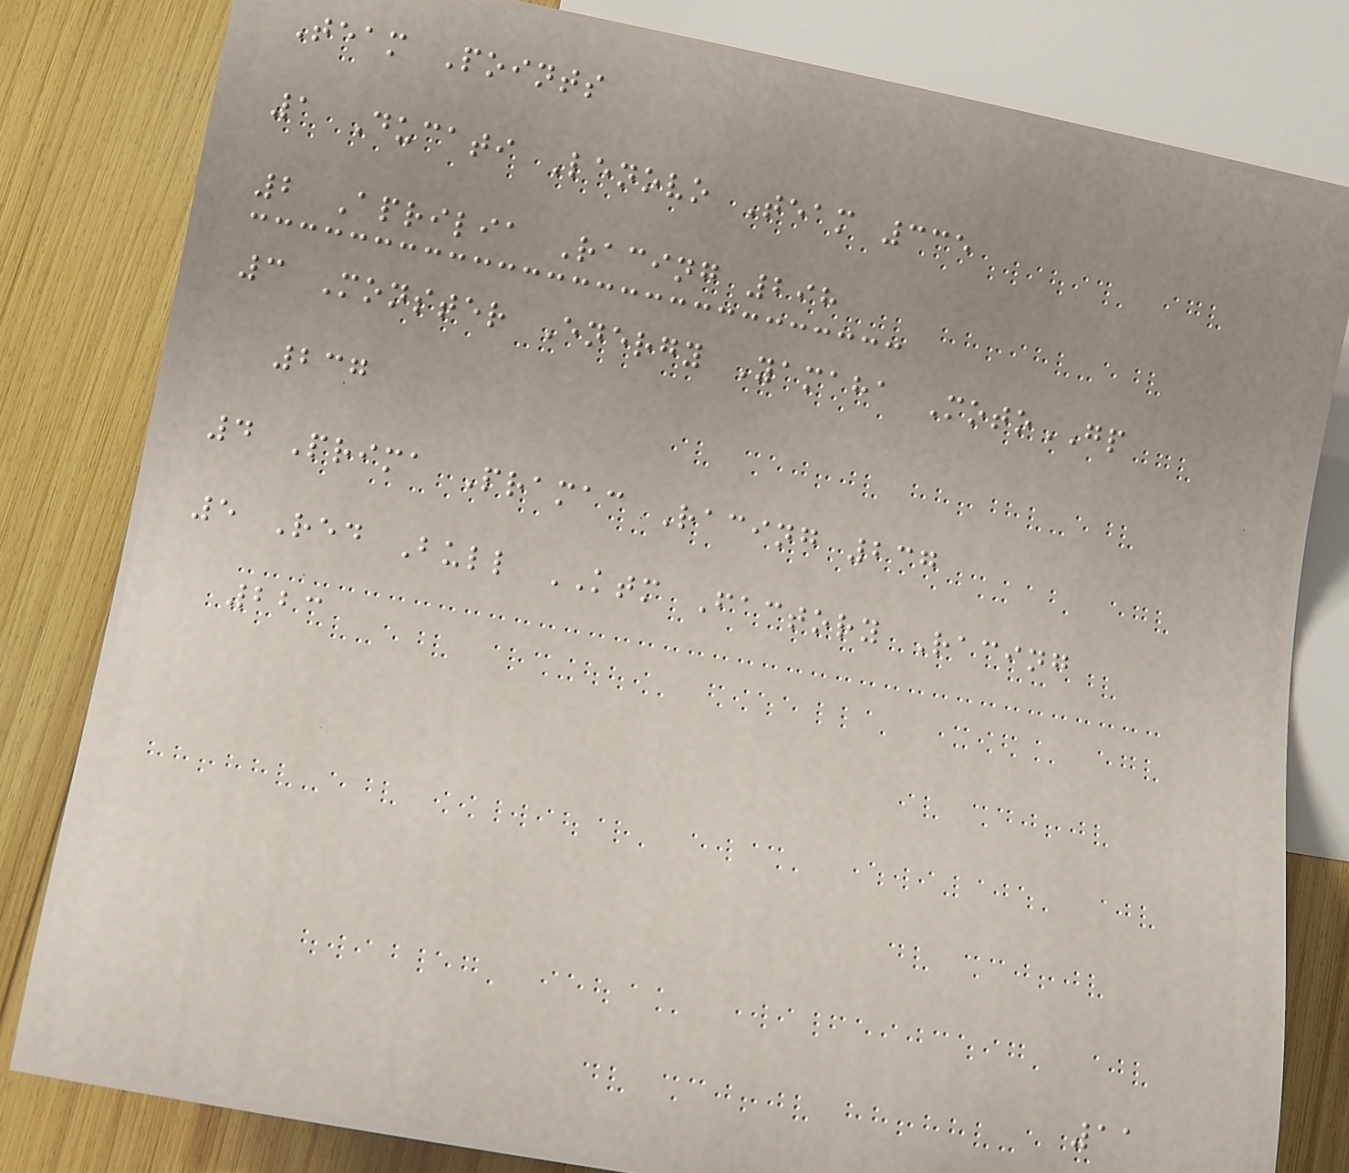Team Points
1 Ducati Lenovo Team 335
2 Aprilia Racing 298
3 Monster Energy Yamaha MotoGP
237
4 Prima Pramac Racing 237
5 Red Bull KTM Factory Racing
223
11
